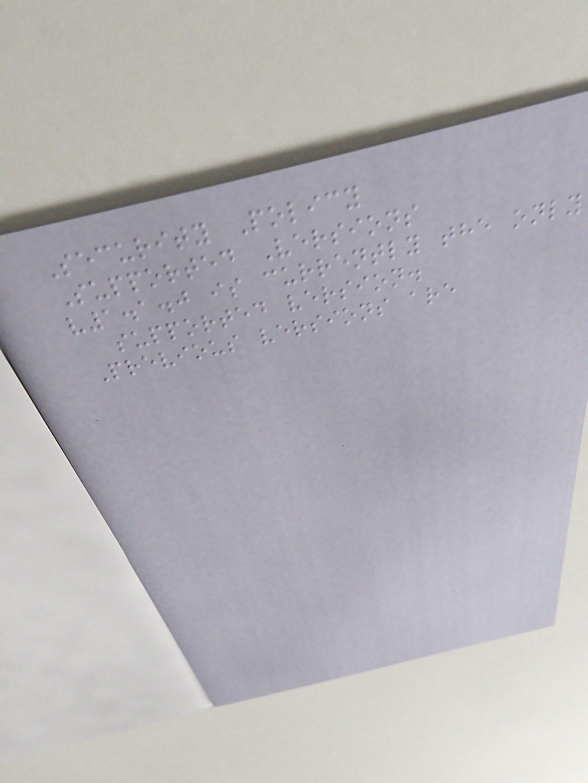Security Policy
Supported Versions
v1.1.0 is currently the only
supported version.
Previous versions are
